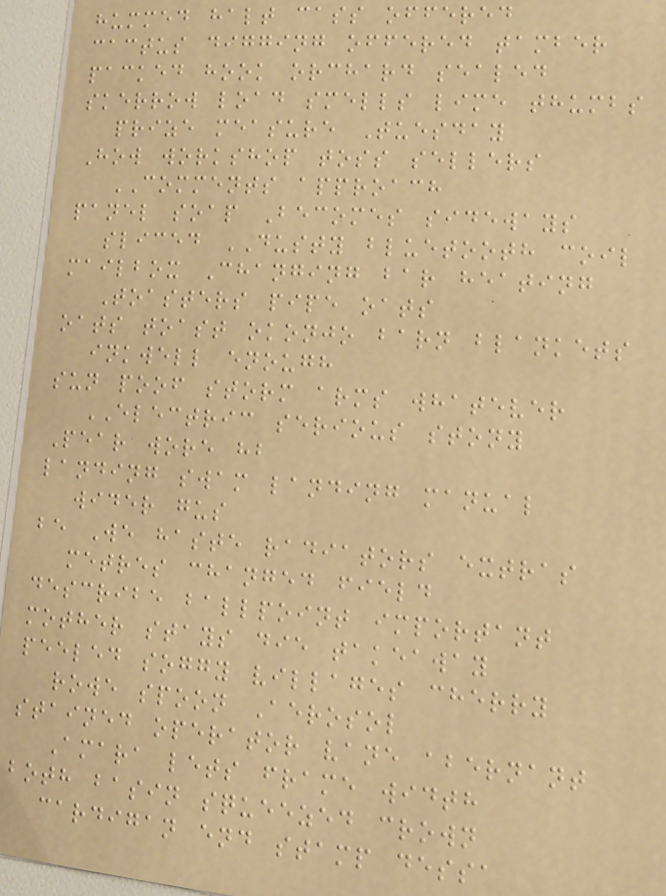hummed halt cass offered
cactus digging offered tamber
packed hook orchard sealed
skerrow load smells lime thumbs
prize measure Tuesday
How workshop toss sellers
COMMENTS approach
panel soap Becomes sideways
sliced DUSTY bluetooth coil
mailbox Changing bar heating
Toasters pipe oats
oats toast okonjo barn blankets
inkwell enough
sun poof storm arms whatever
ELECTRIC serious stony
Pear wore hb
landing swam landing manual
wider gus
be We haste radiators extras
metres changed field
describe ballpoint important
mother stays die takeaway
peeled soggy villages cherry
rowe spoon Aerosol
stained operator vane abernant
Amara lets frame width
both basin squeezed crown
cardigan end stamp dessa
